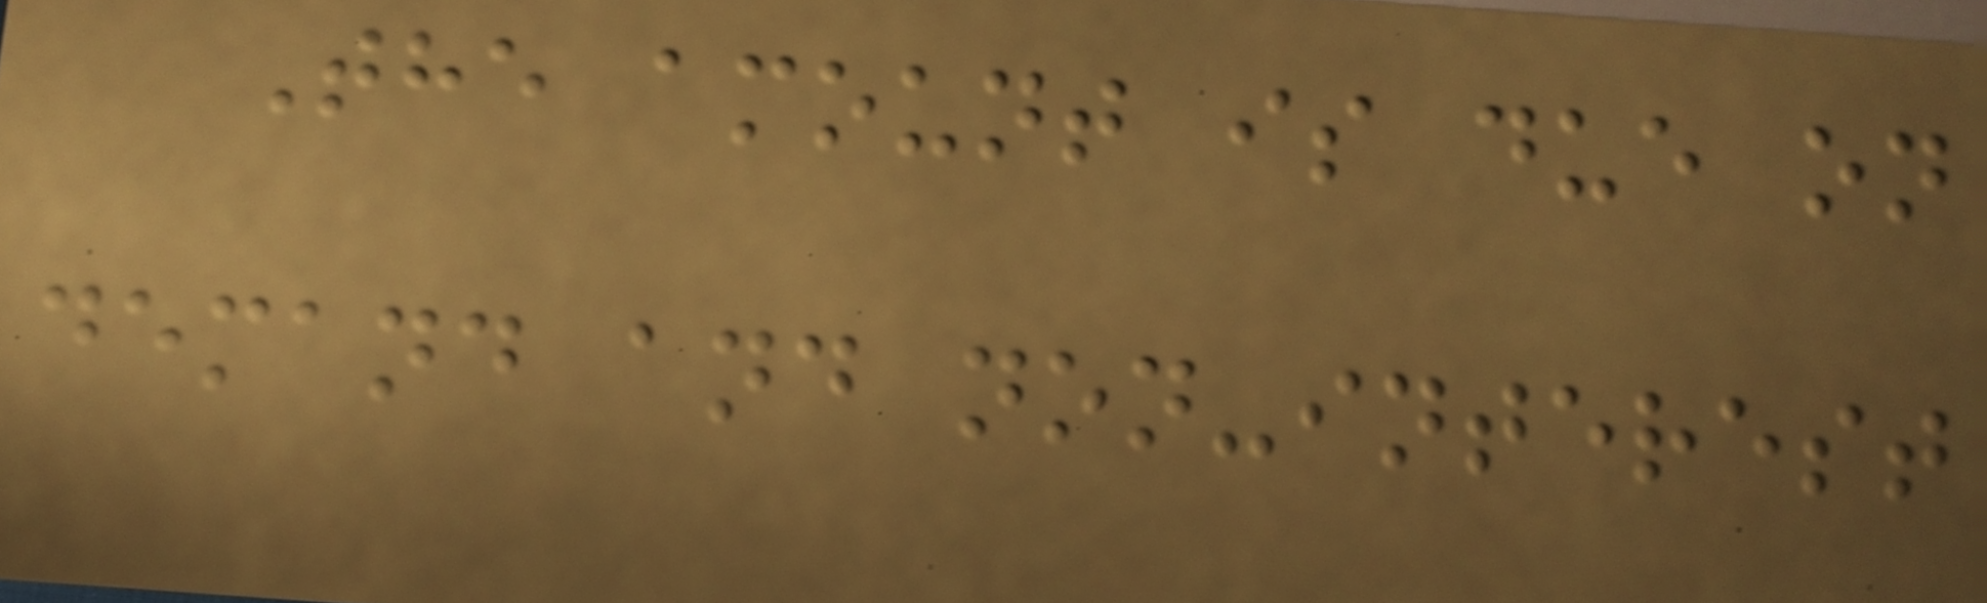The amount is due on
demand and non-interest
